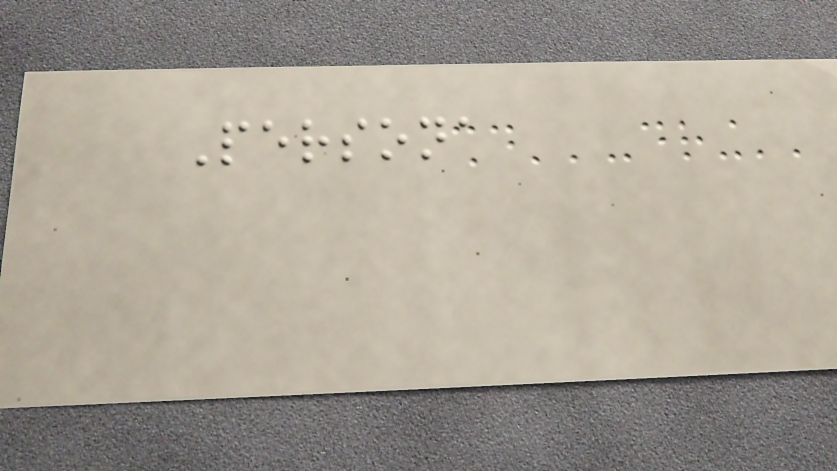Persona
